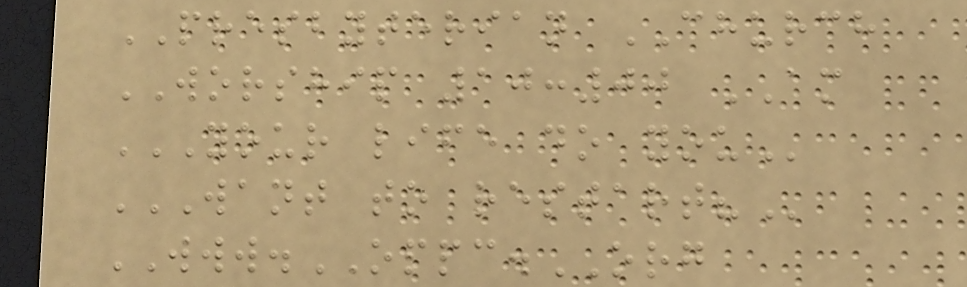PRESBYTERIAN CHURCH
WORSHIP 10:00 AM
YOUR LIFE DO YOU
WANT TO RESTART?
WWW.OPPC.ORG
